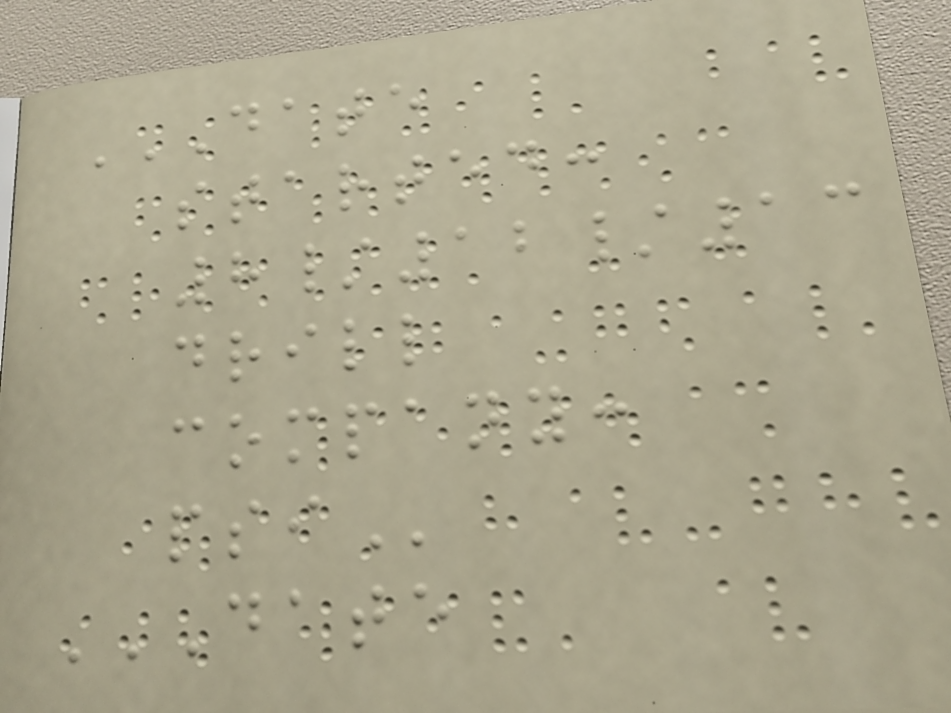DATE
STARTED:
8/12/13
DRILL
COMPANY:
PSI
DATE
